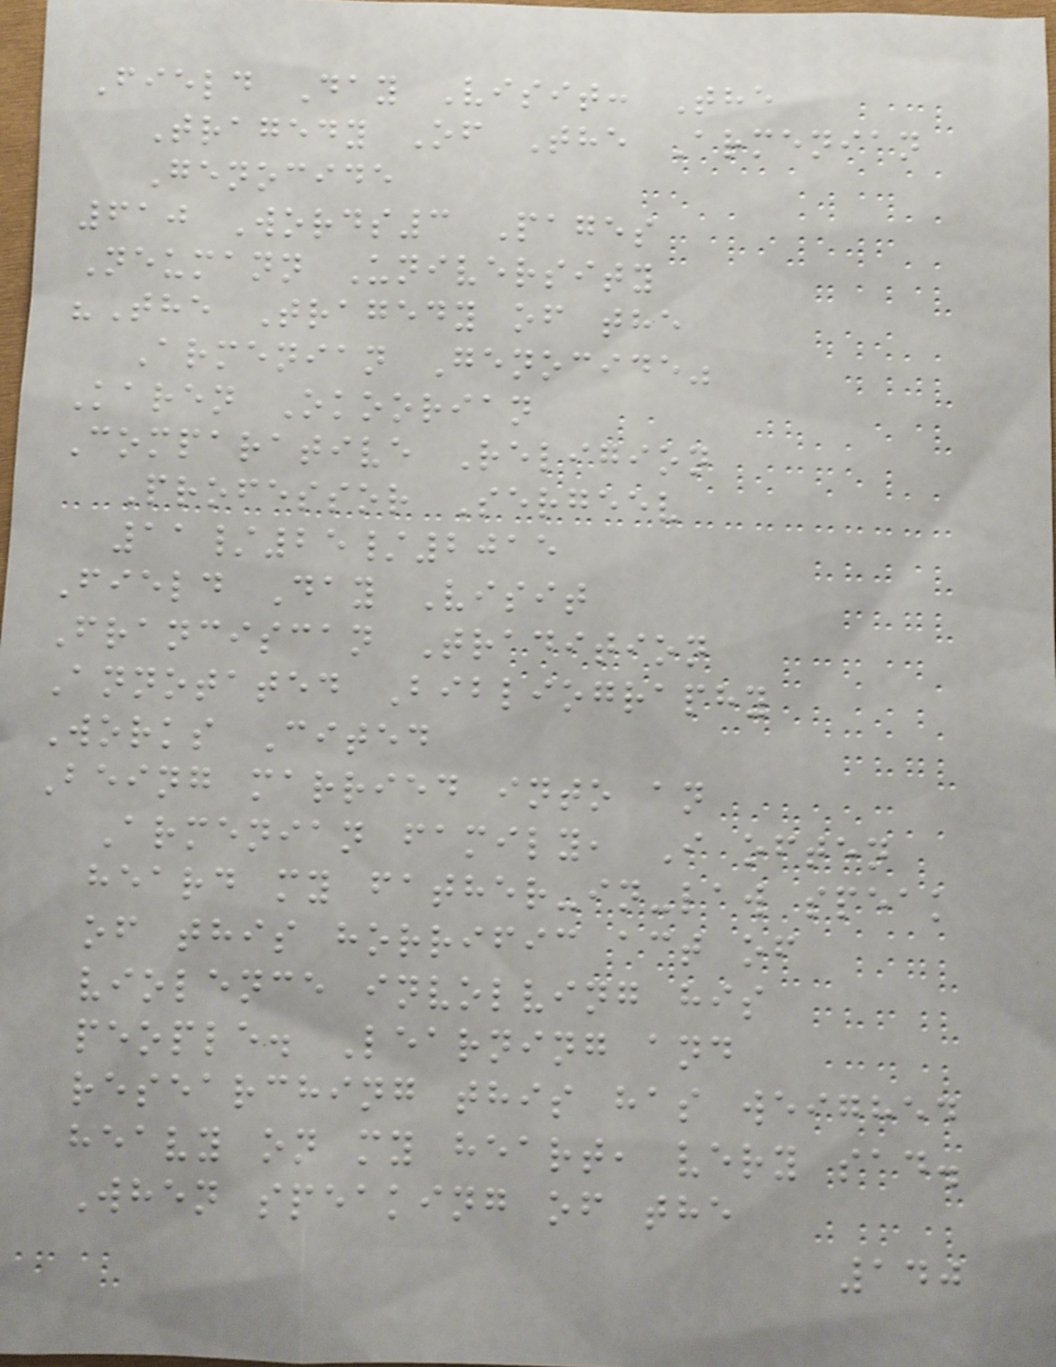Field Day Visit: The
Tragedy Of The Armenian
Genocide
610 Words3 Pages
Neumann University
"The Tragedy of the
Armenian Genocide"
Karen Okoorian
Comparative Religion
Professor Sergeev
11/25/2015
Field Day Visit
Franciscan Tradition
Annotated Bibliography
Works Cited
Being married into an
Armenian family, I often
heard my father-in-law speak
of this horrific act of
violence involving his
people. Learning and
researching this has weighed
heavy on my heart, very sad.
When speaking of the
140
